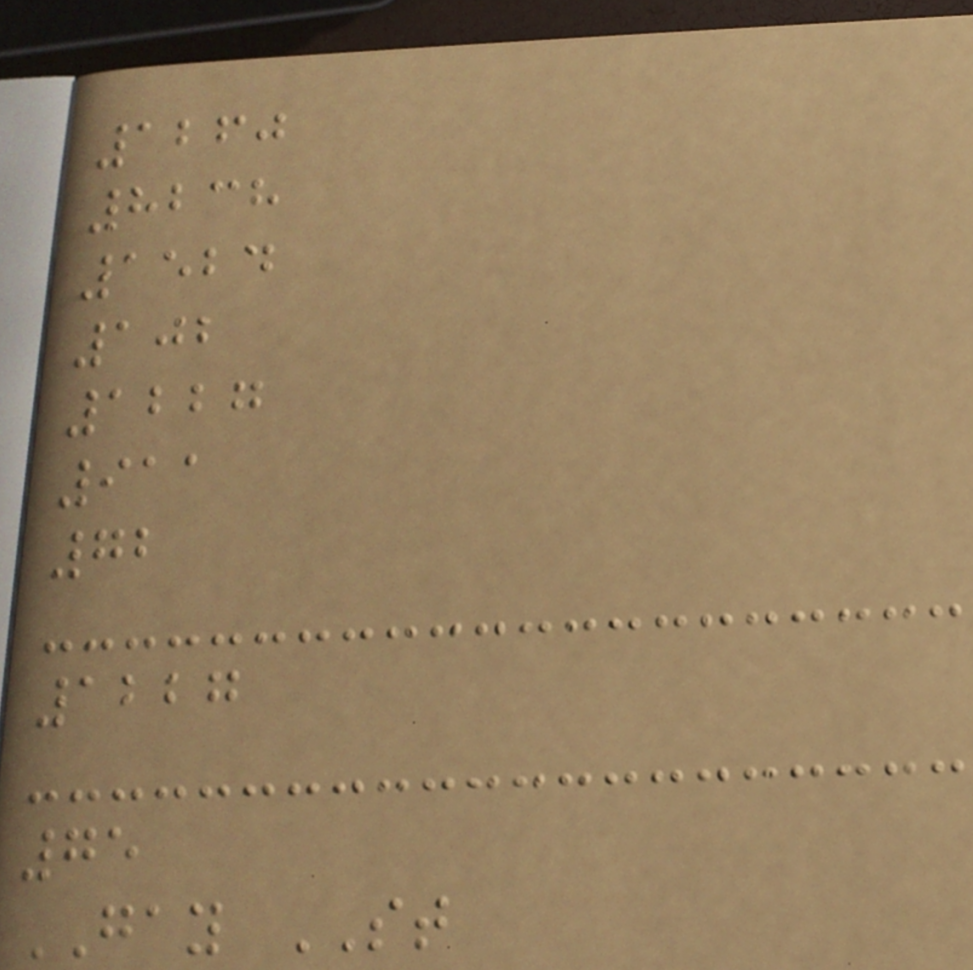1260
8238
1524
102
1227
911
72
1227
75
GAY ST
